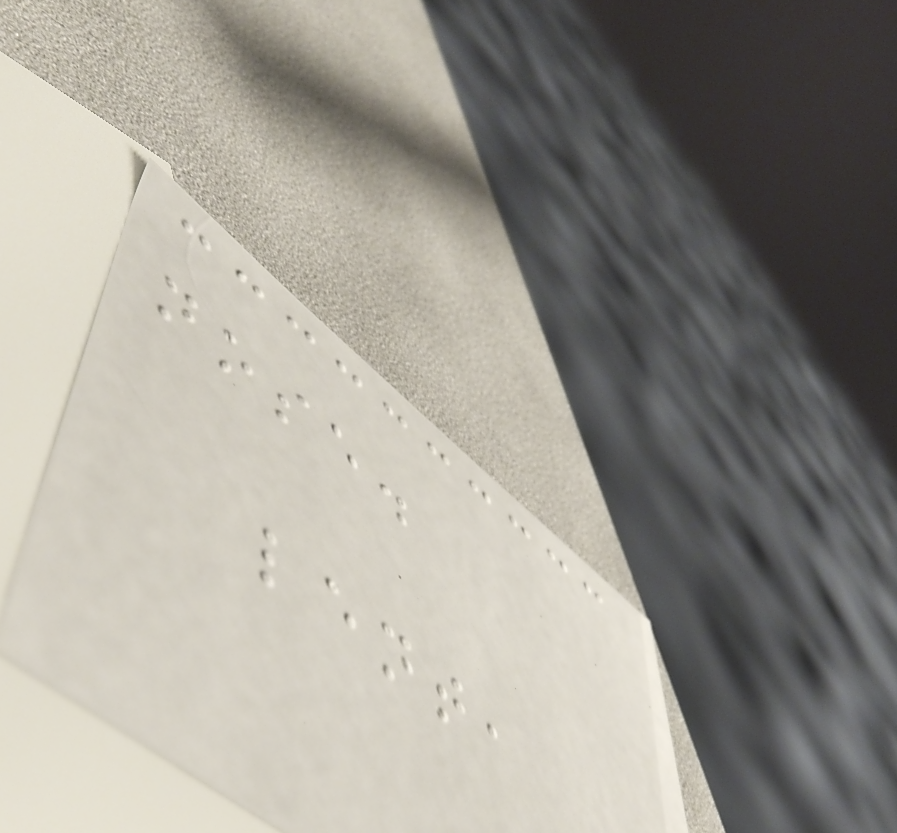nose.
lent,
